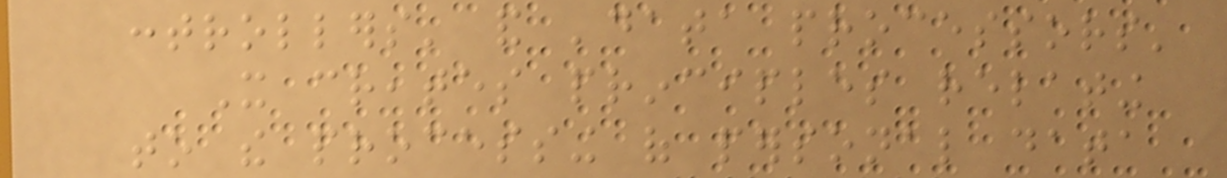controllers' and 'data processors'
It creates principles relating
to the processing of personal data
